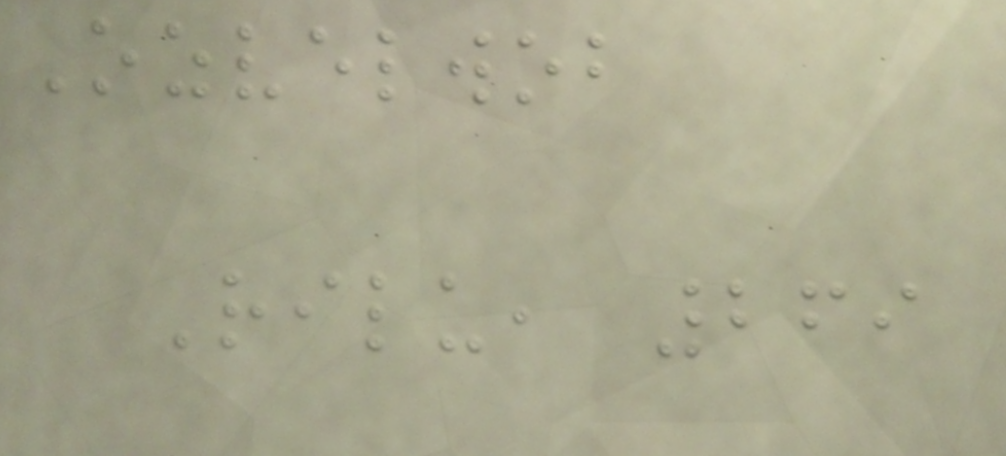Ozvelwob
Rilu, 269
